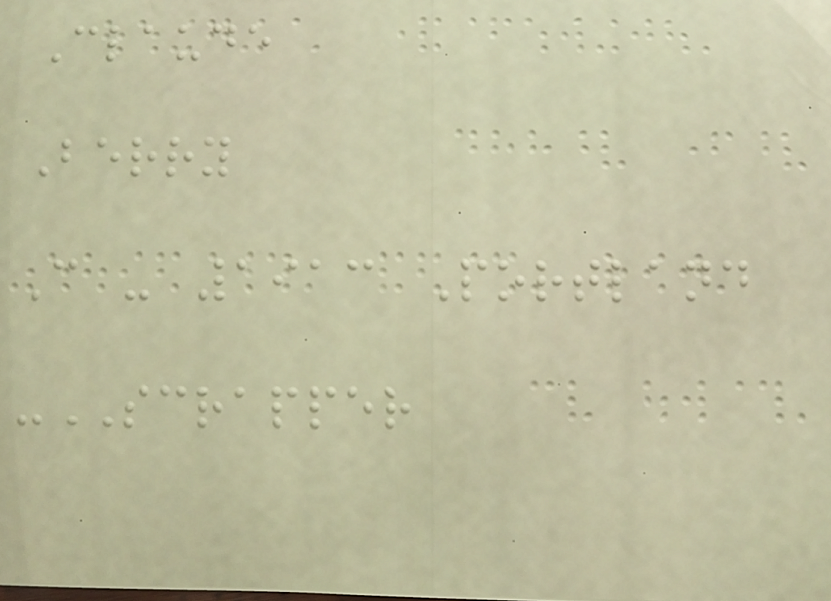Claude
Berry
C - 1913 Portland
-SCRAPPER
